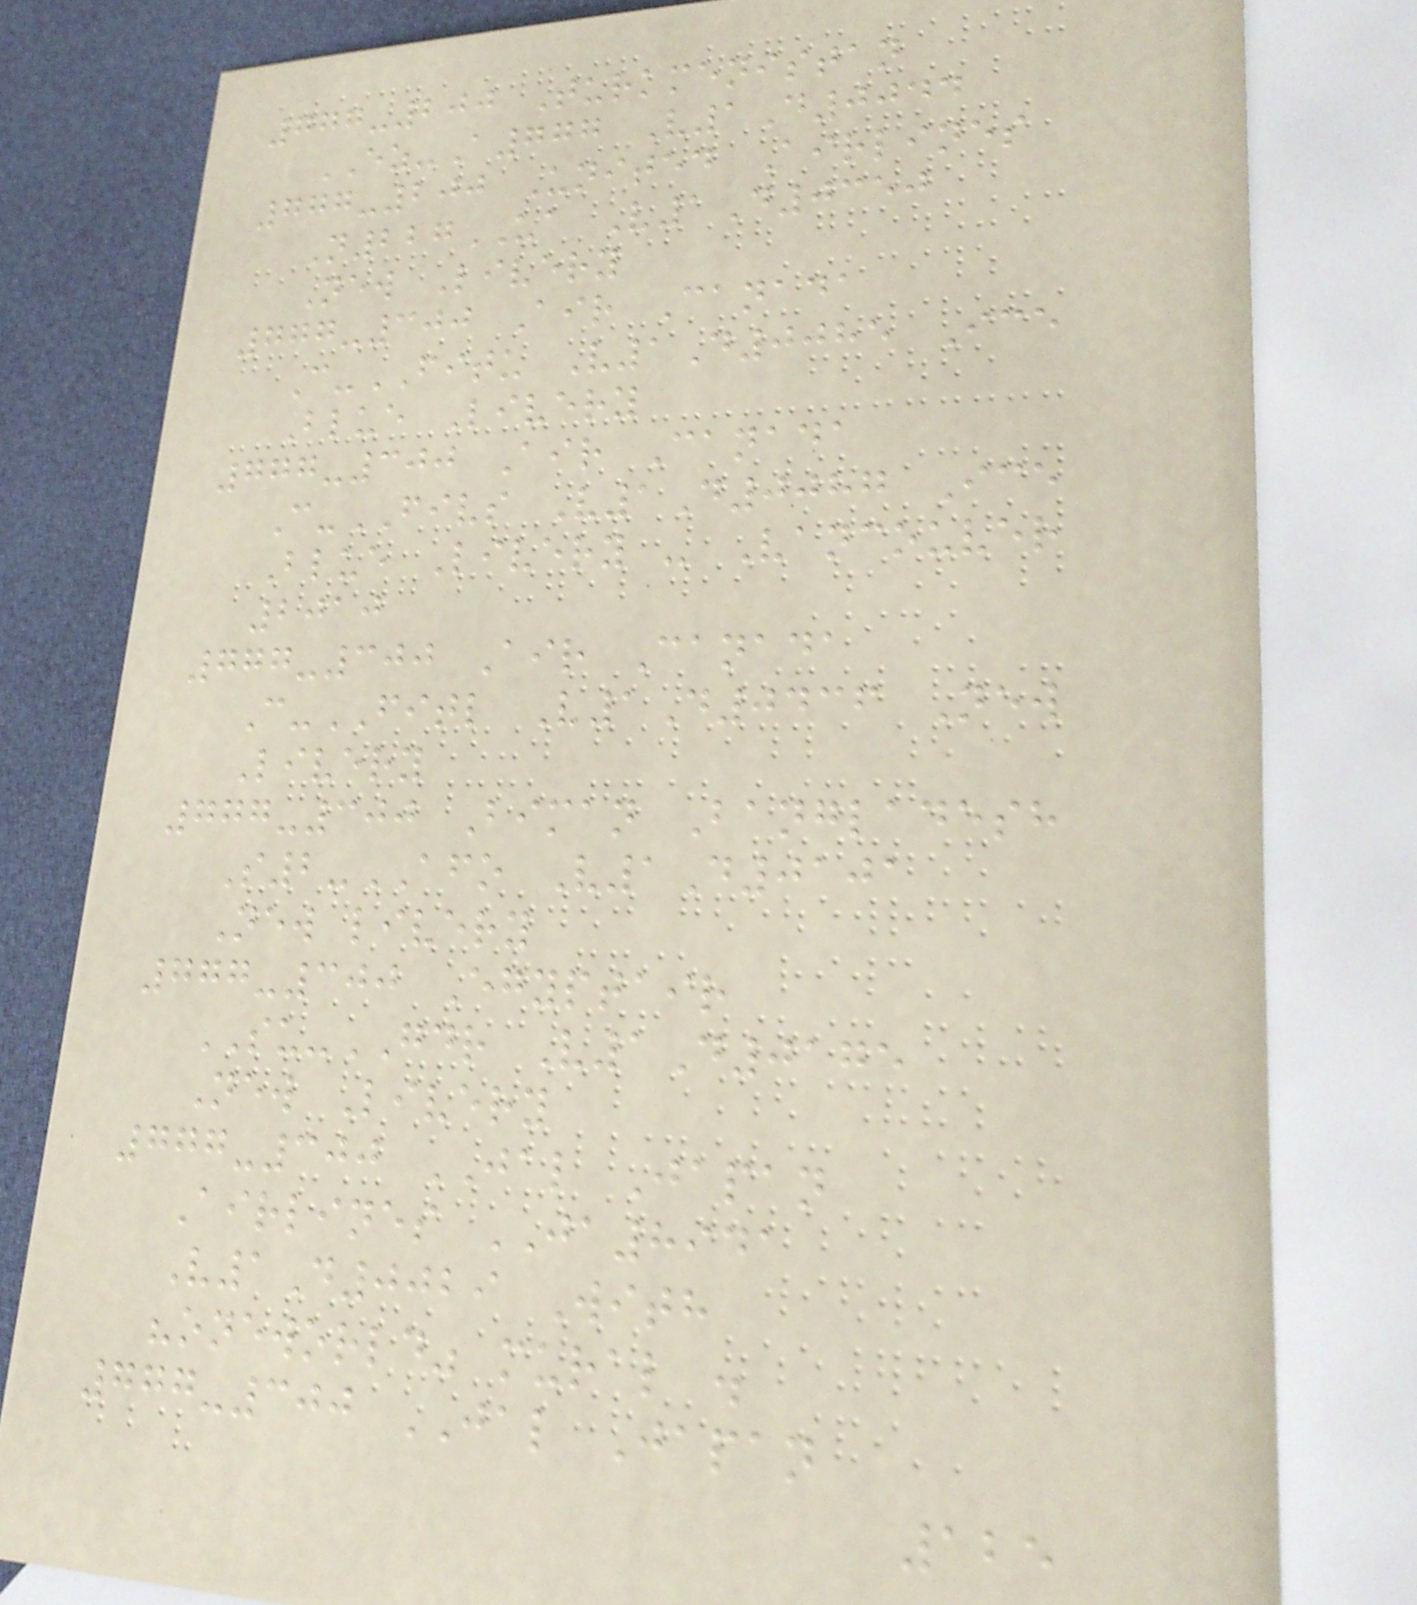777-200 Turkmenistan
EZ-A777 V1D0044
777-200 United Airlines
N227UA V1D0350
New Livery
777-300 Air Canada
C-FITU V1D0085 Ice
Blue Livery
777-300 Air Canada
C-FIVS V1D0087 Ice
Blue Livery - Vancouver
2010
777-300 Air Canada
C-FITL V1D0436 New
Livery
777-300 Biman Bangladesh
S2-AFO V1D0101
New livery
777-300 Egyptair
SU-GDR V1D0175
New Livery
777-300 JAL Japan
Airlines JA8941
V1D0029 With
"oneworld" mural .
777-300 JAL Japan
125
